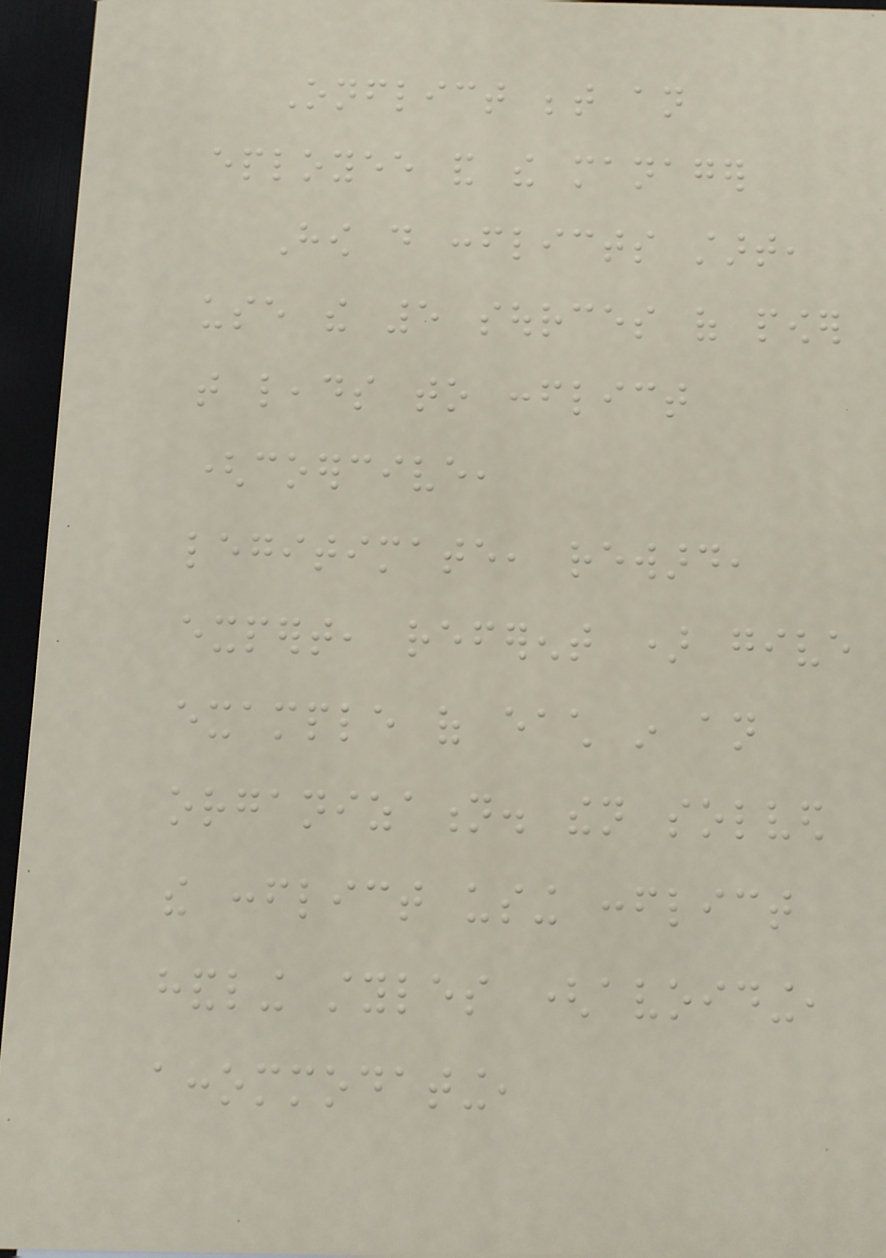Onflict between an
eployee and the manager
How do conflicts start,
use the 5 sources of power
that leads to conflict
(coercive,
legitimate, reward,
expert, referent ) give
example of each in an
organization. then solved
the conflict using conflict
handling styles (avoiding,
accommodating,
